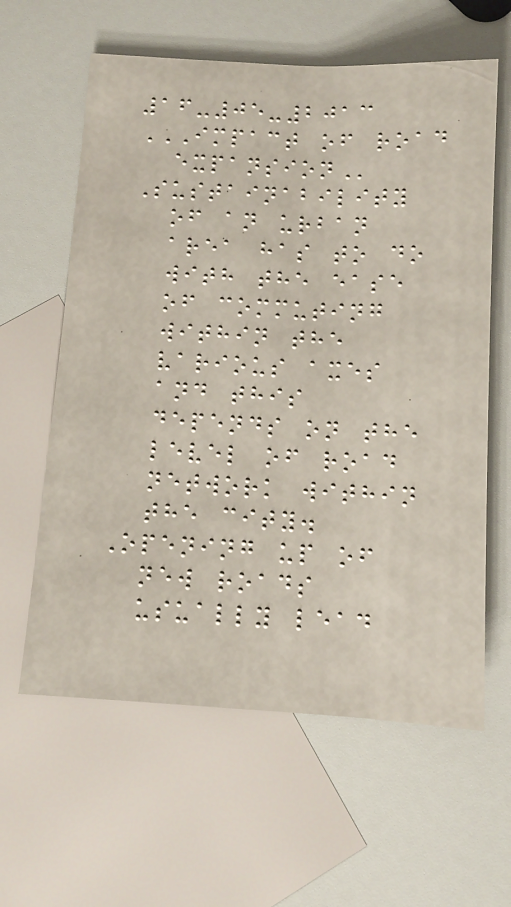16-05-2013
IMPACT OF ROAD
EXPANSION
Sustainability
of an urban
area has to do
with the ease
of commuting
within the
various axes
and this
depends on the
level of road
network within
the city.
Opening up of
new roads
usually lead
